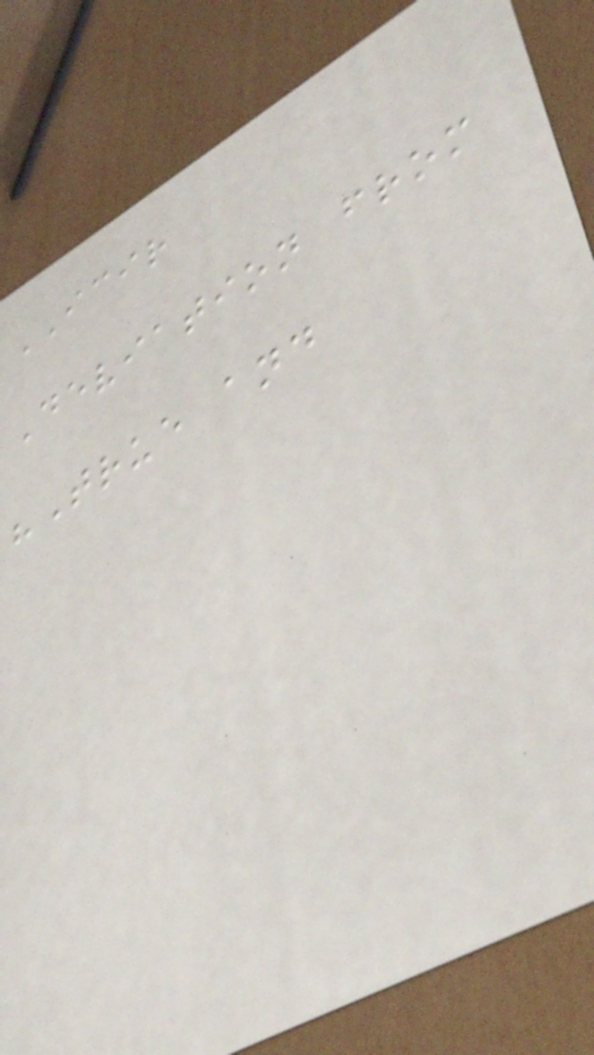ICIR
Deviation from
"True and
